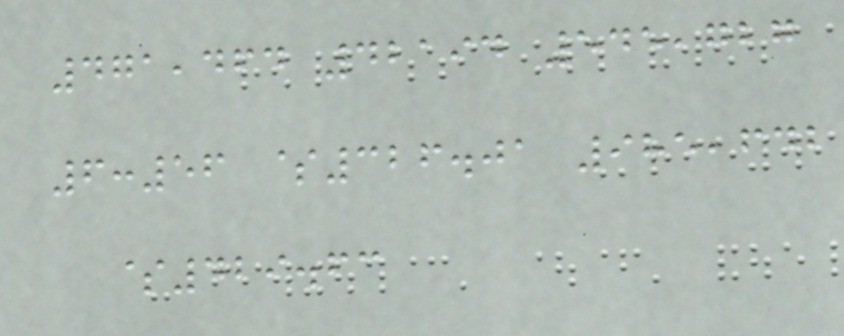471,464 42194 545,727
6:56 $326.01 985,642
$429.63
